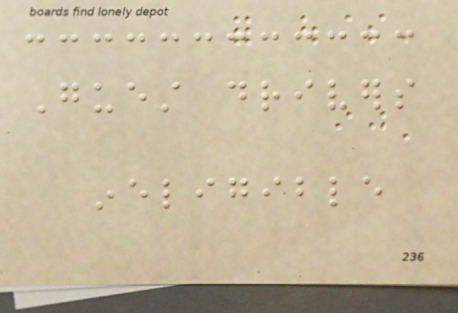Guest drivers
ineligible
